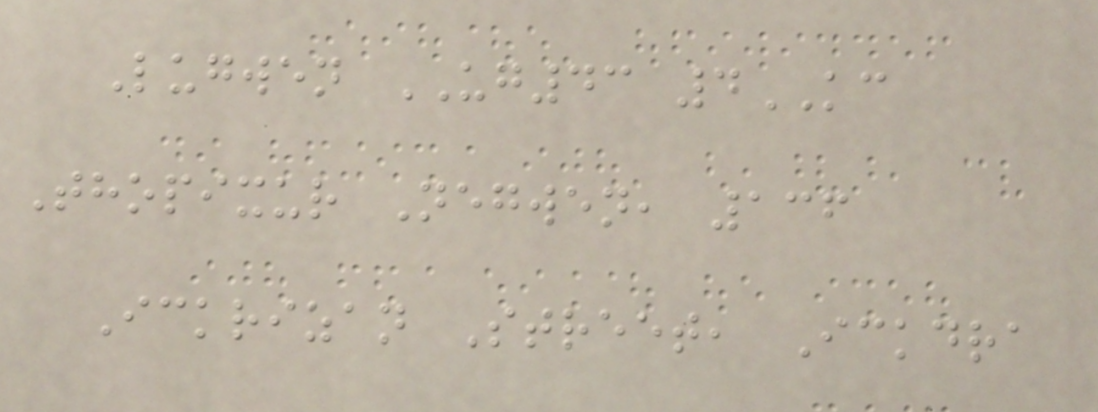Lugwen UG43 4KC
Thopixur Negwen, 136
Ickrizan Street, Ickdra
